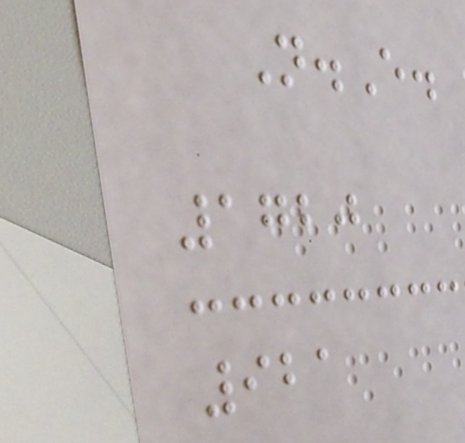N.E.
1720
921
